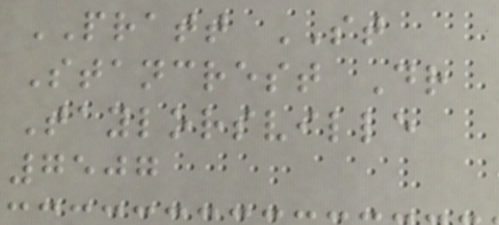PRATT ST
Stancrest Dr
Taylorsville
7507
